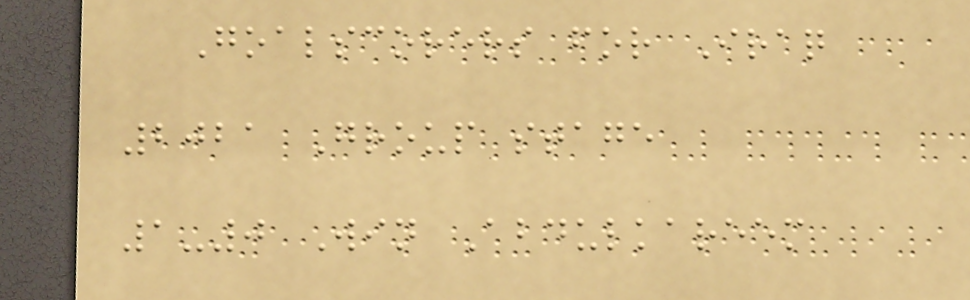Goalscorers for Iraq
2021 Group stage
1-0 Win Abdulkareem
